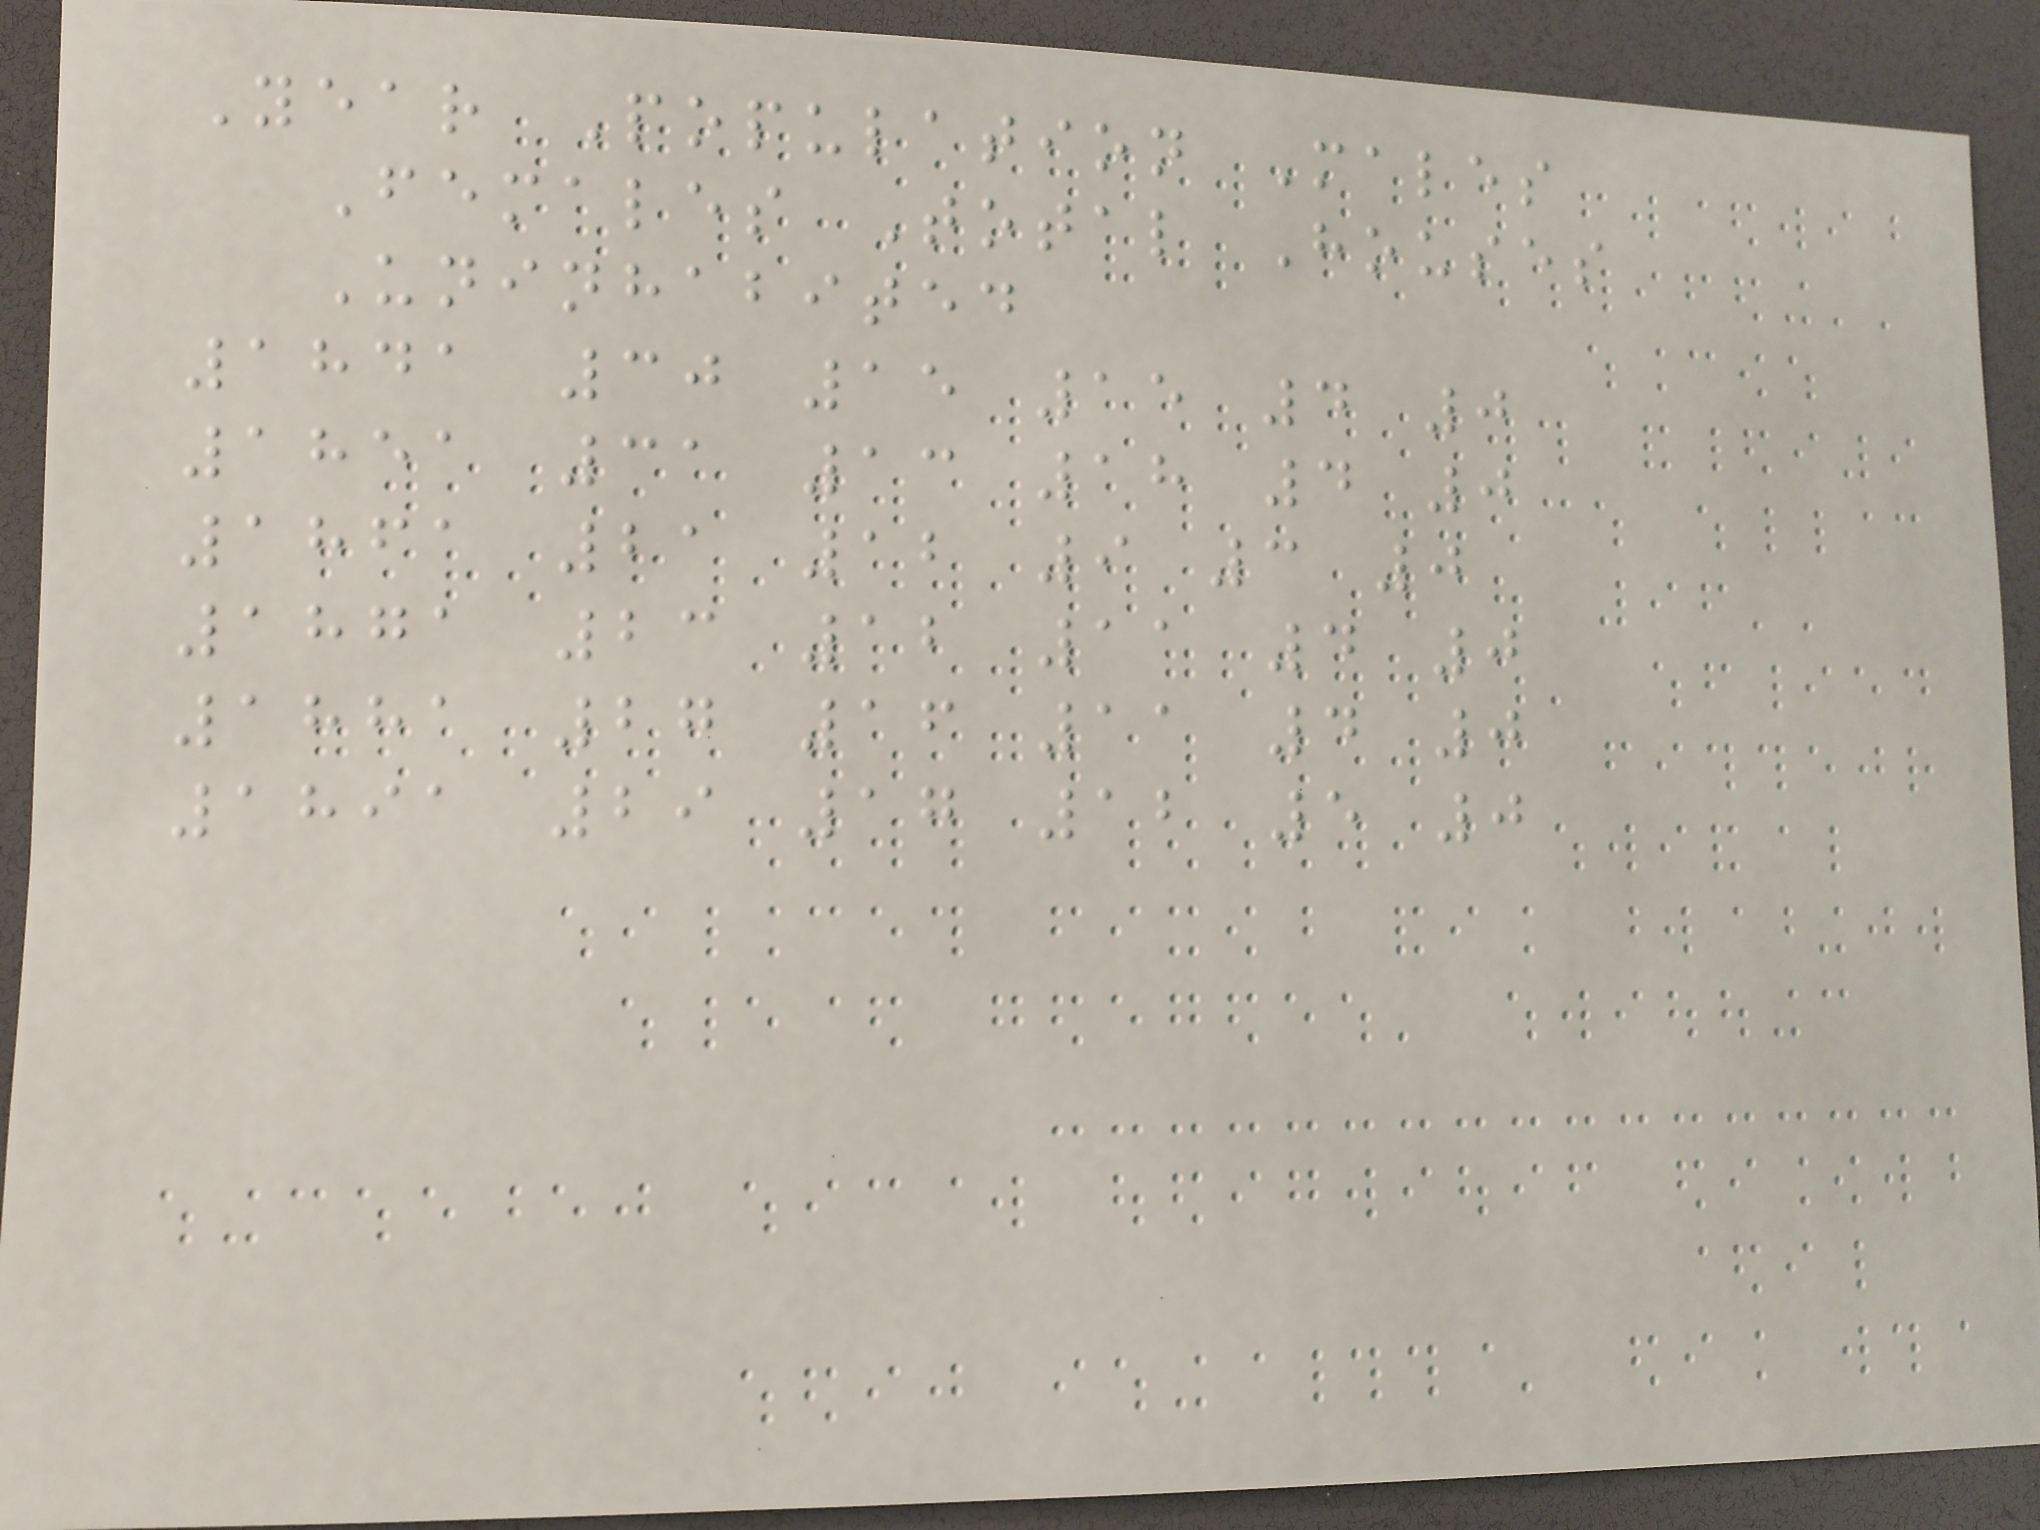Year Population Males
Females Total Houses
Uninhabited
1841 30 15 15 4 0
1851 31 13 18 4 0
1861 21 12 9 3 0
1871 23 12 11 4 0
1881 27 16 11 4 0
1891 29 17 12 5 0
